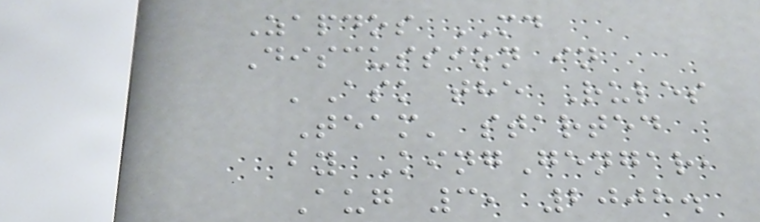Zapdos MD
Discussion in
'Ask the Rules
Team' started
by KingGengar,
Aug 3, 2008.
